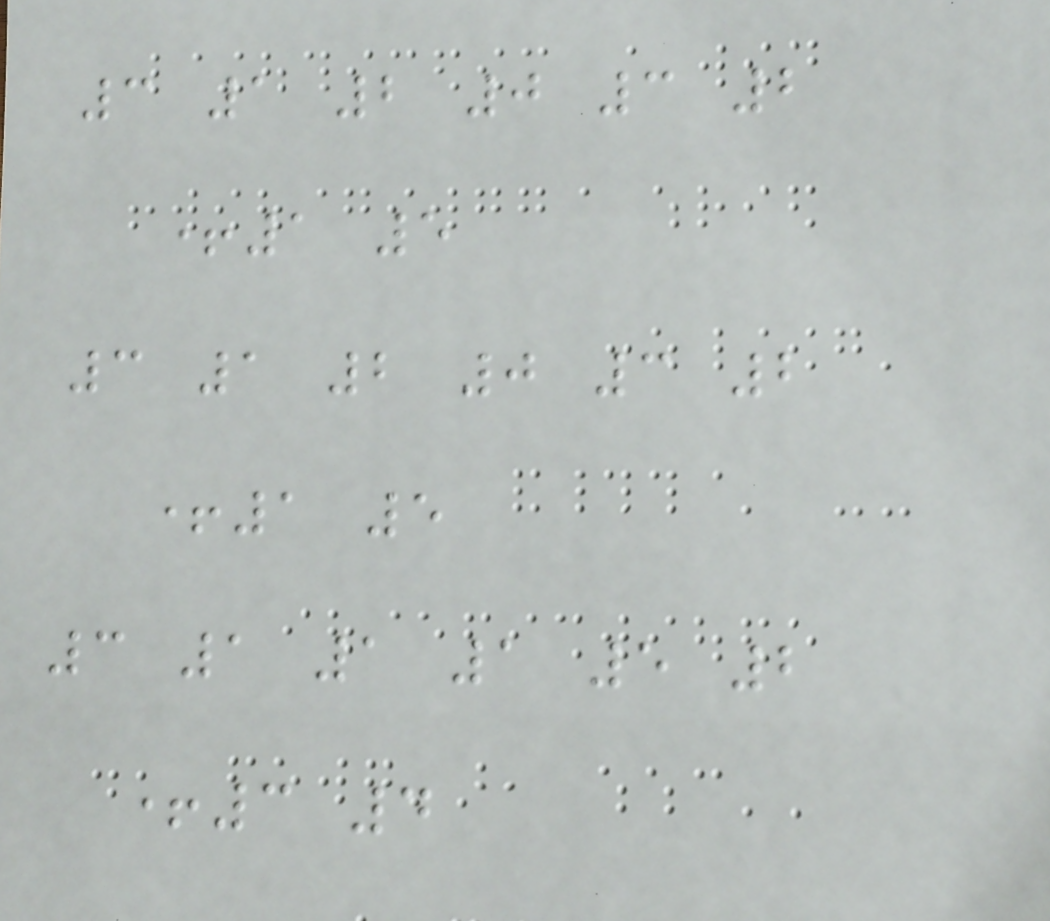3 1 2 0 3 2
+1 5
3 1 2 0 3 2
+1 5
3 1 1 1 5 2
+3 4
